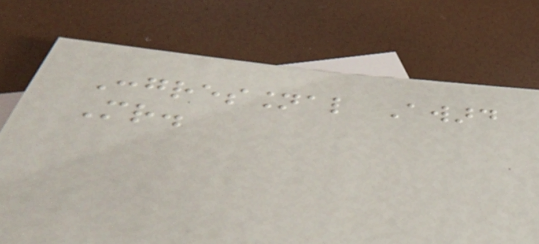Congressional Award
Mr.
